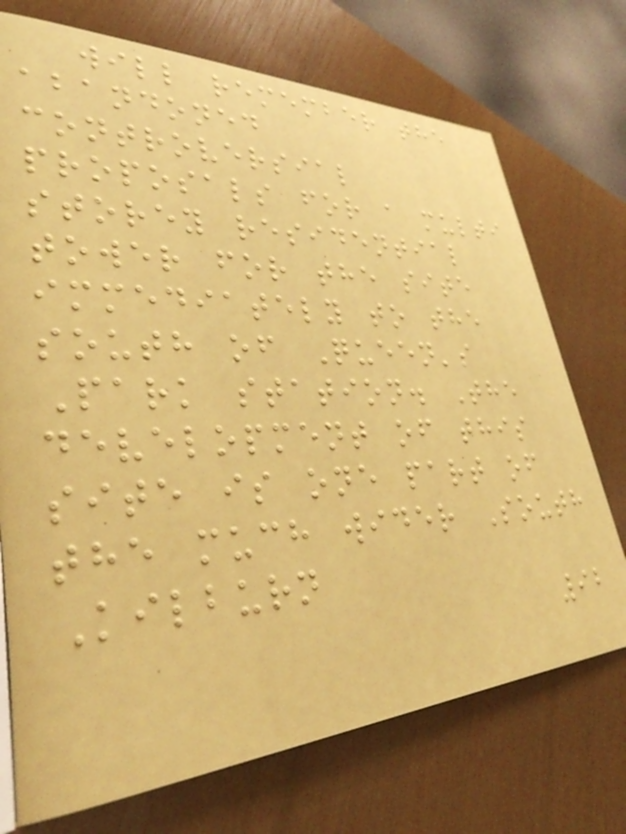will remember the
abandoned
controversial
proposals for a multi
storey residential
tower for the site
immediately to the
south of Queen's
Park station. The
development of this
site is one part of
the much wider South
Kilburn
92
